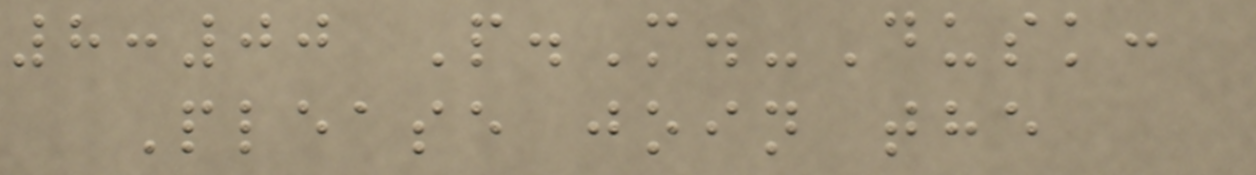8:00 P.M.-Dusk:
Please join the
